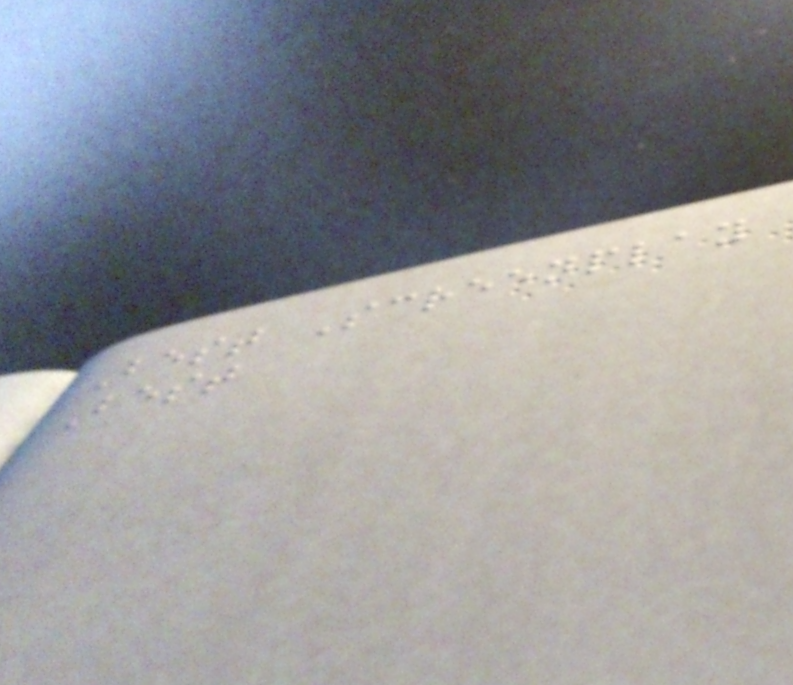Best Screenplay
Best
